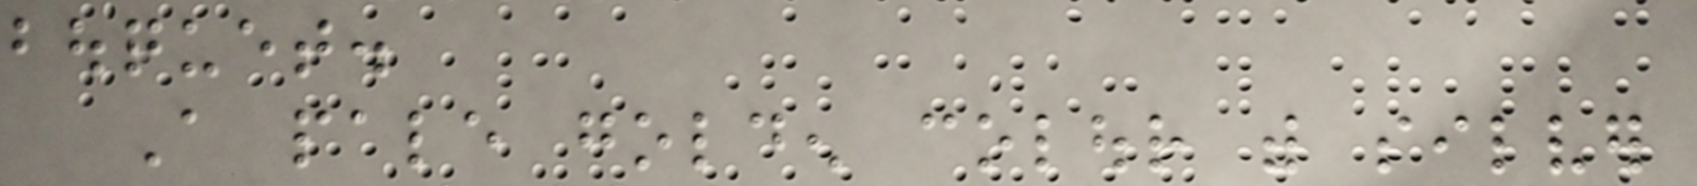bouquet.
A pale golden colour with silver
